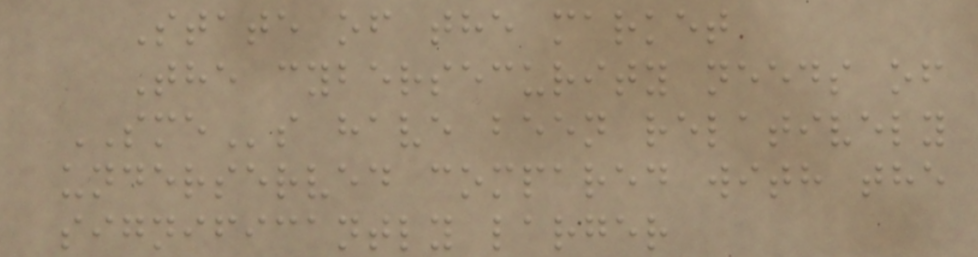State of the market
The cybersecurity needs of
SMEs have been relatively
underserved compared with the
significantly larger
